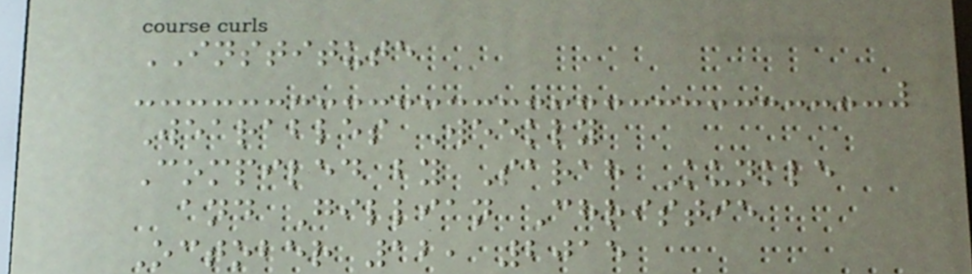INSTITUTE
Wearables Weekly
Compiled by Sarah Kunkle
and Gillian Christie
October 12, 2015
